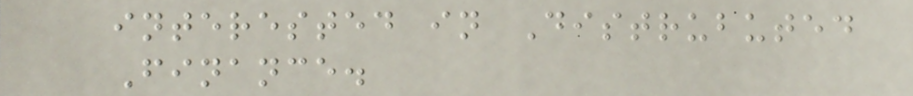interested in Distrubuted
Finance.
